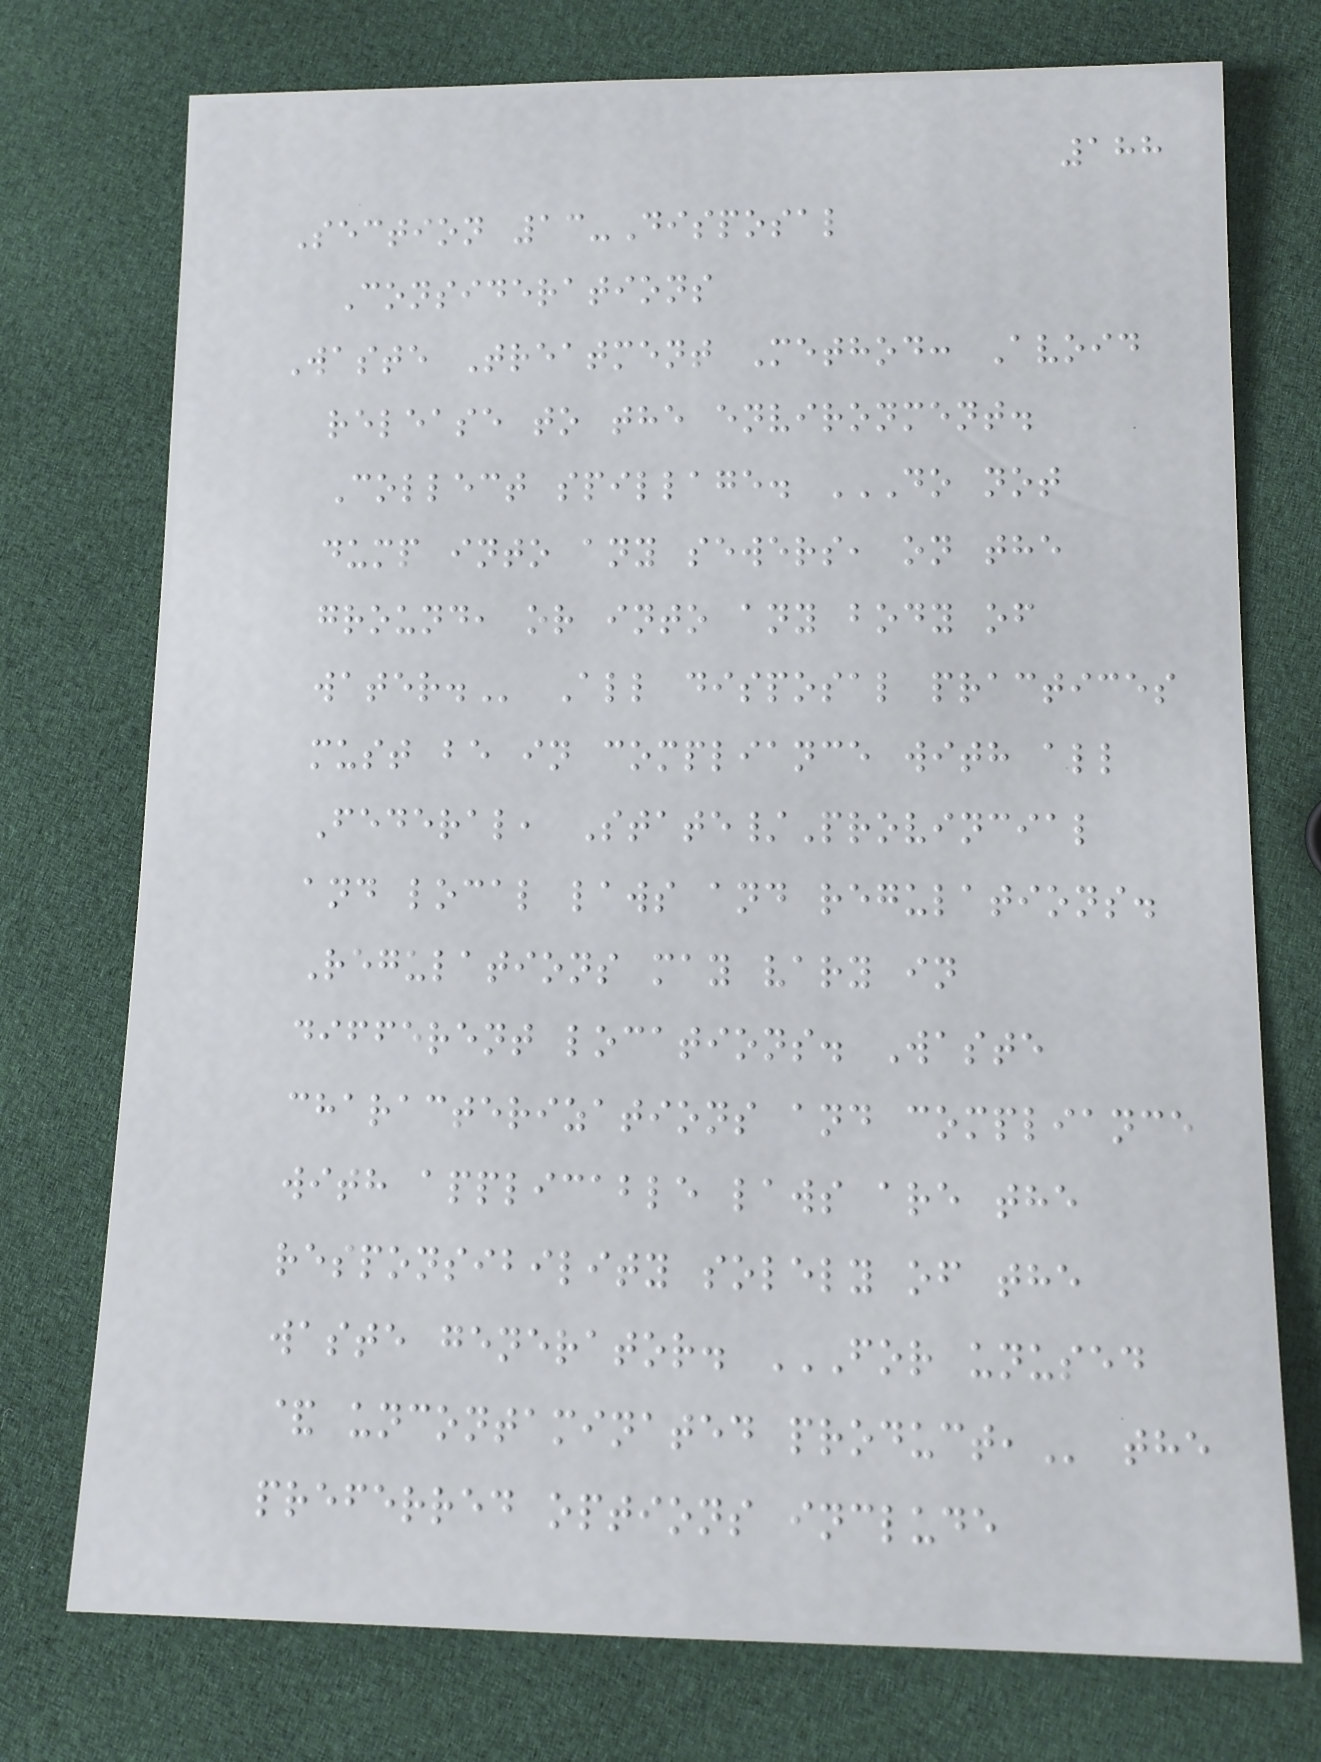188
Section 13-Disposal
Considerations
Waste Treatment Method: Avoid
release to the environment.
Collect spillage. DO NOT
DUMP INTO ANY SEWERS, ON THE
GROUND, OR INTO ANY BODY OF
WATER. All disposal practices
must be in compliance with all
Federal, State/Provincial
and local laws and regulations.
Regulations may vary in
different locations. Waste
characterizations and compliance
with applicable laws are the
responsibility solely of the
waste generator. FOR UNUSED
& UNCONTAMINATED PRODUCT, the
preferred options include
